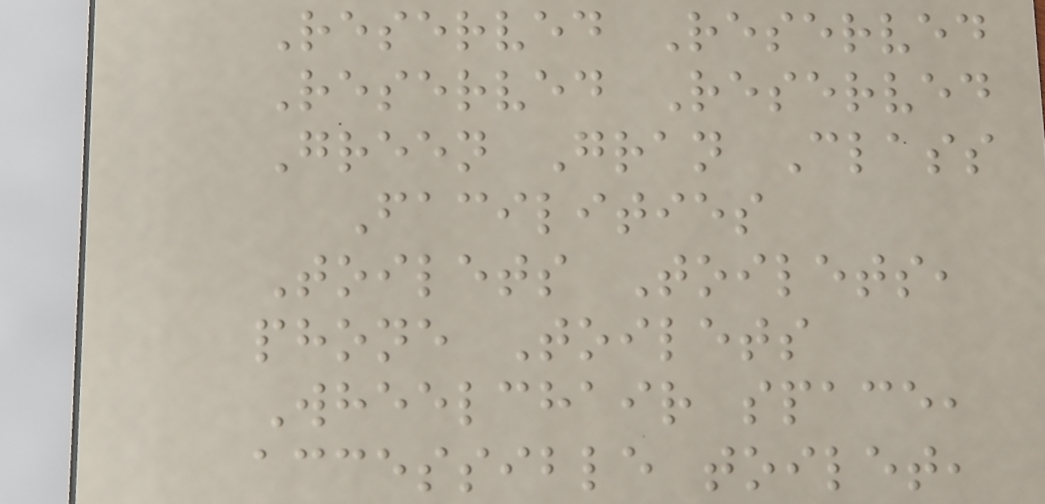Reserved Reserved
Reserved Reserved
Green Gran Class
Facilities
Toilets Toilets,
phone Toilets
Wheelchair space,
accessible toilet,
